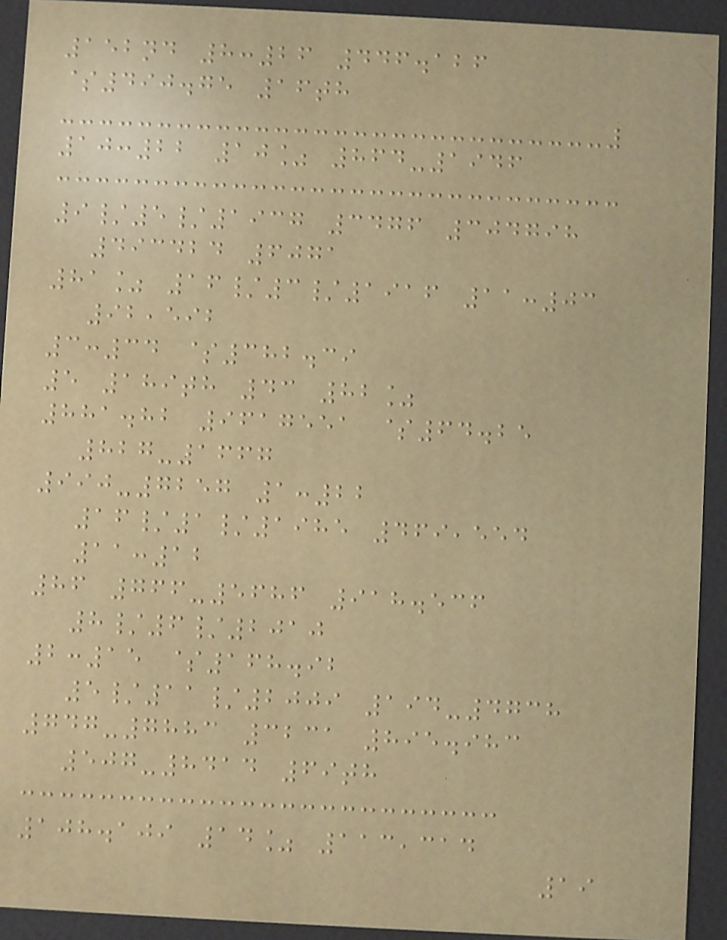152nd 8:26 446.126
$490.75 16th
10:22 10% 864-1946
9/5/1937 3476 304798
493424 6071
81% 16/3/1916 11:03
92,592
3:34 $382.39
5 189th 43 82%
881.82 9617551 $64.25
827-1667
990-7257 1:22
16/1/1985 469,554
11:12
86 766-5686 918.536
8/6/2010
2:15 $168.92
5/11/2009 194-4738
747-7883 3231 895.983
507-8414 69th
108.109 14% 113,314
19
